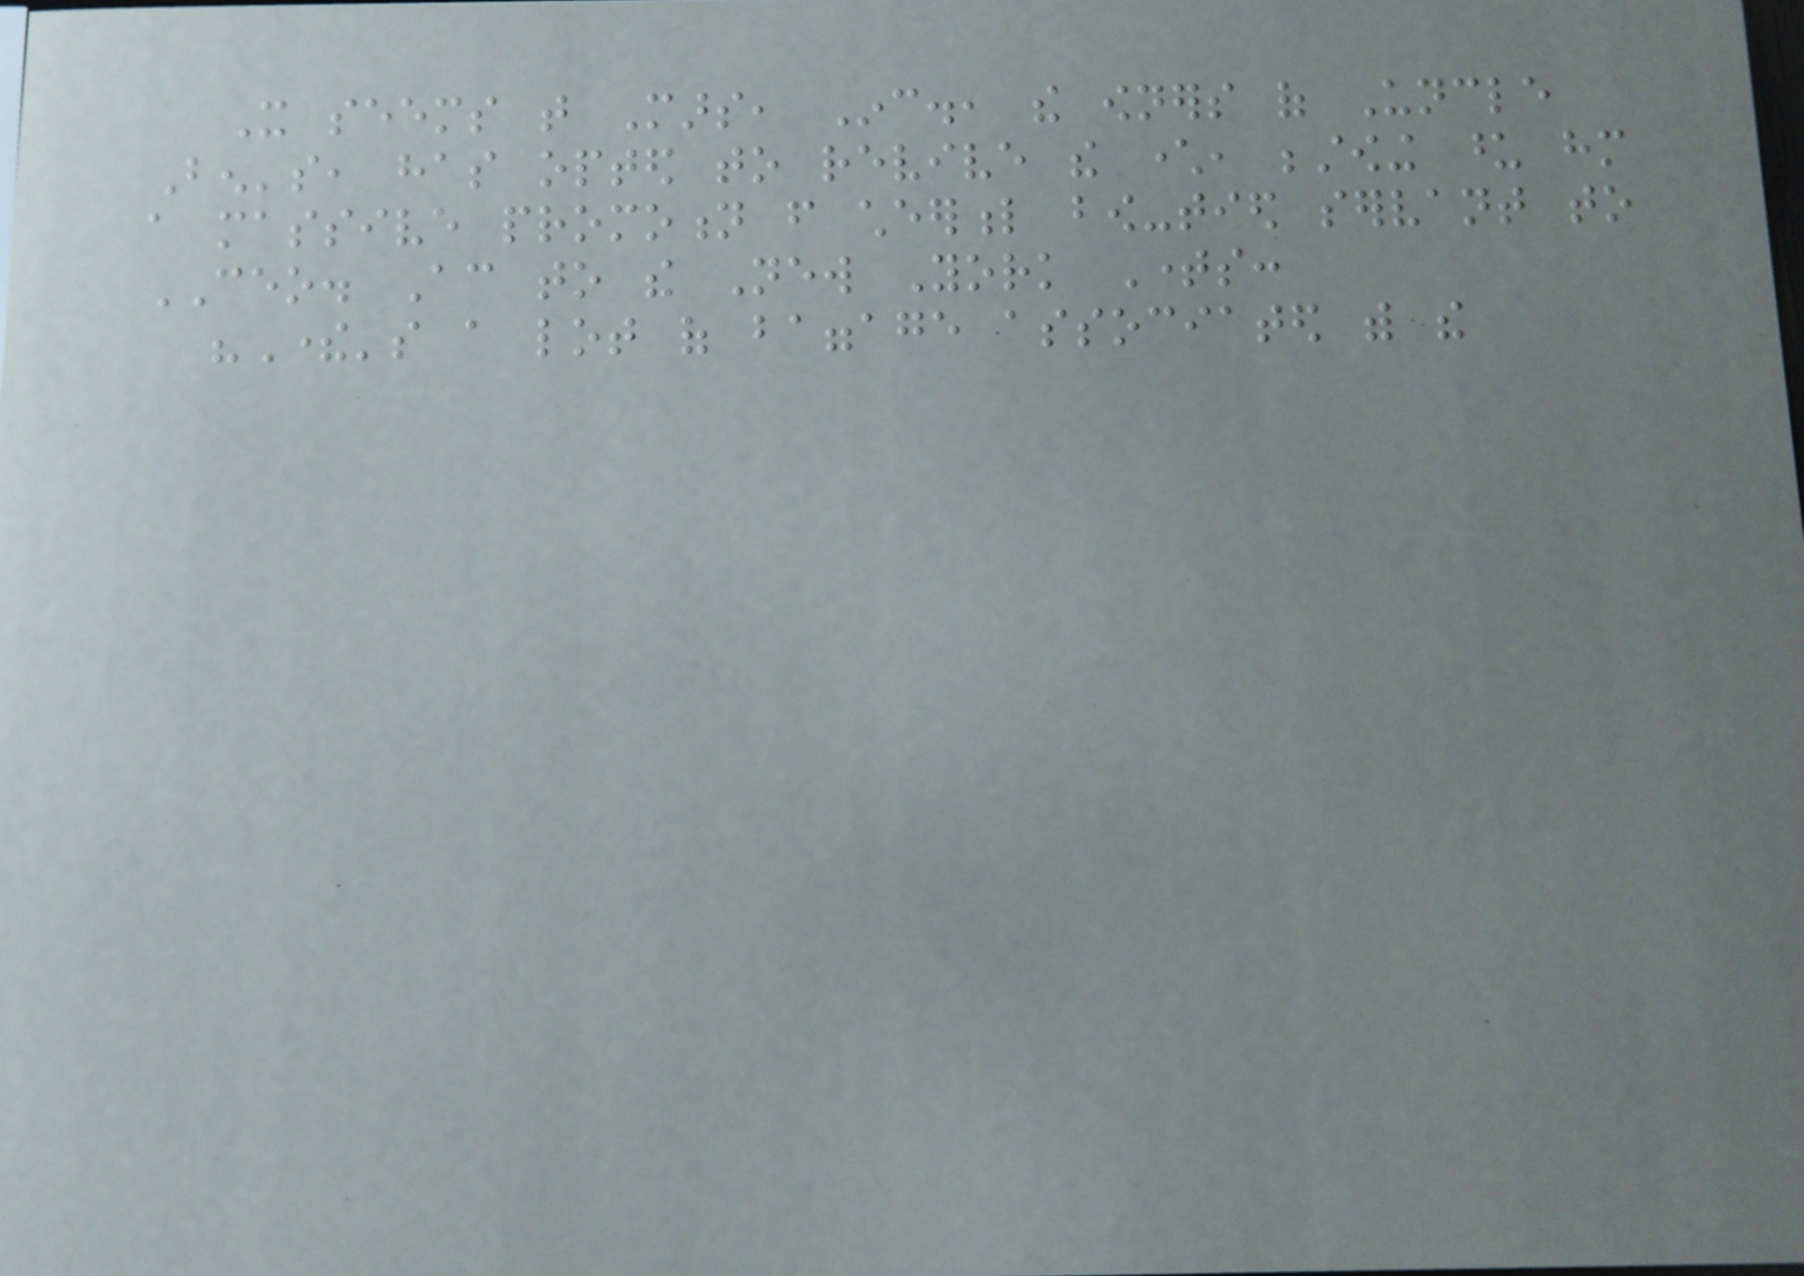It seems that Mars, Inc., the owners of Uncle
Ben's, has opted to revive the character, bestowing upon him
a massive promotion from cheerful bow-tied servant to
CEO. According to the New York Times:
"There's a lot of baggage associated with the
